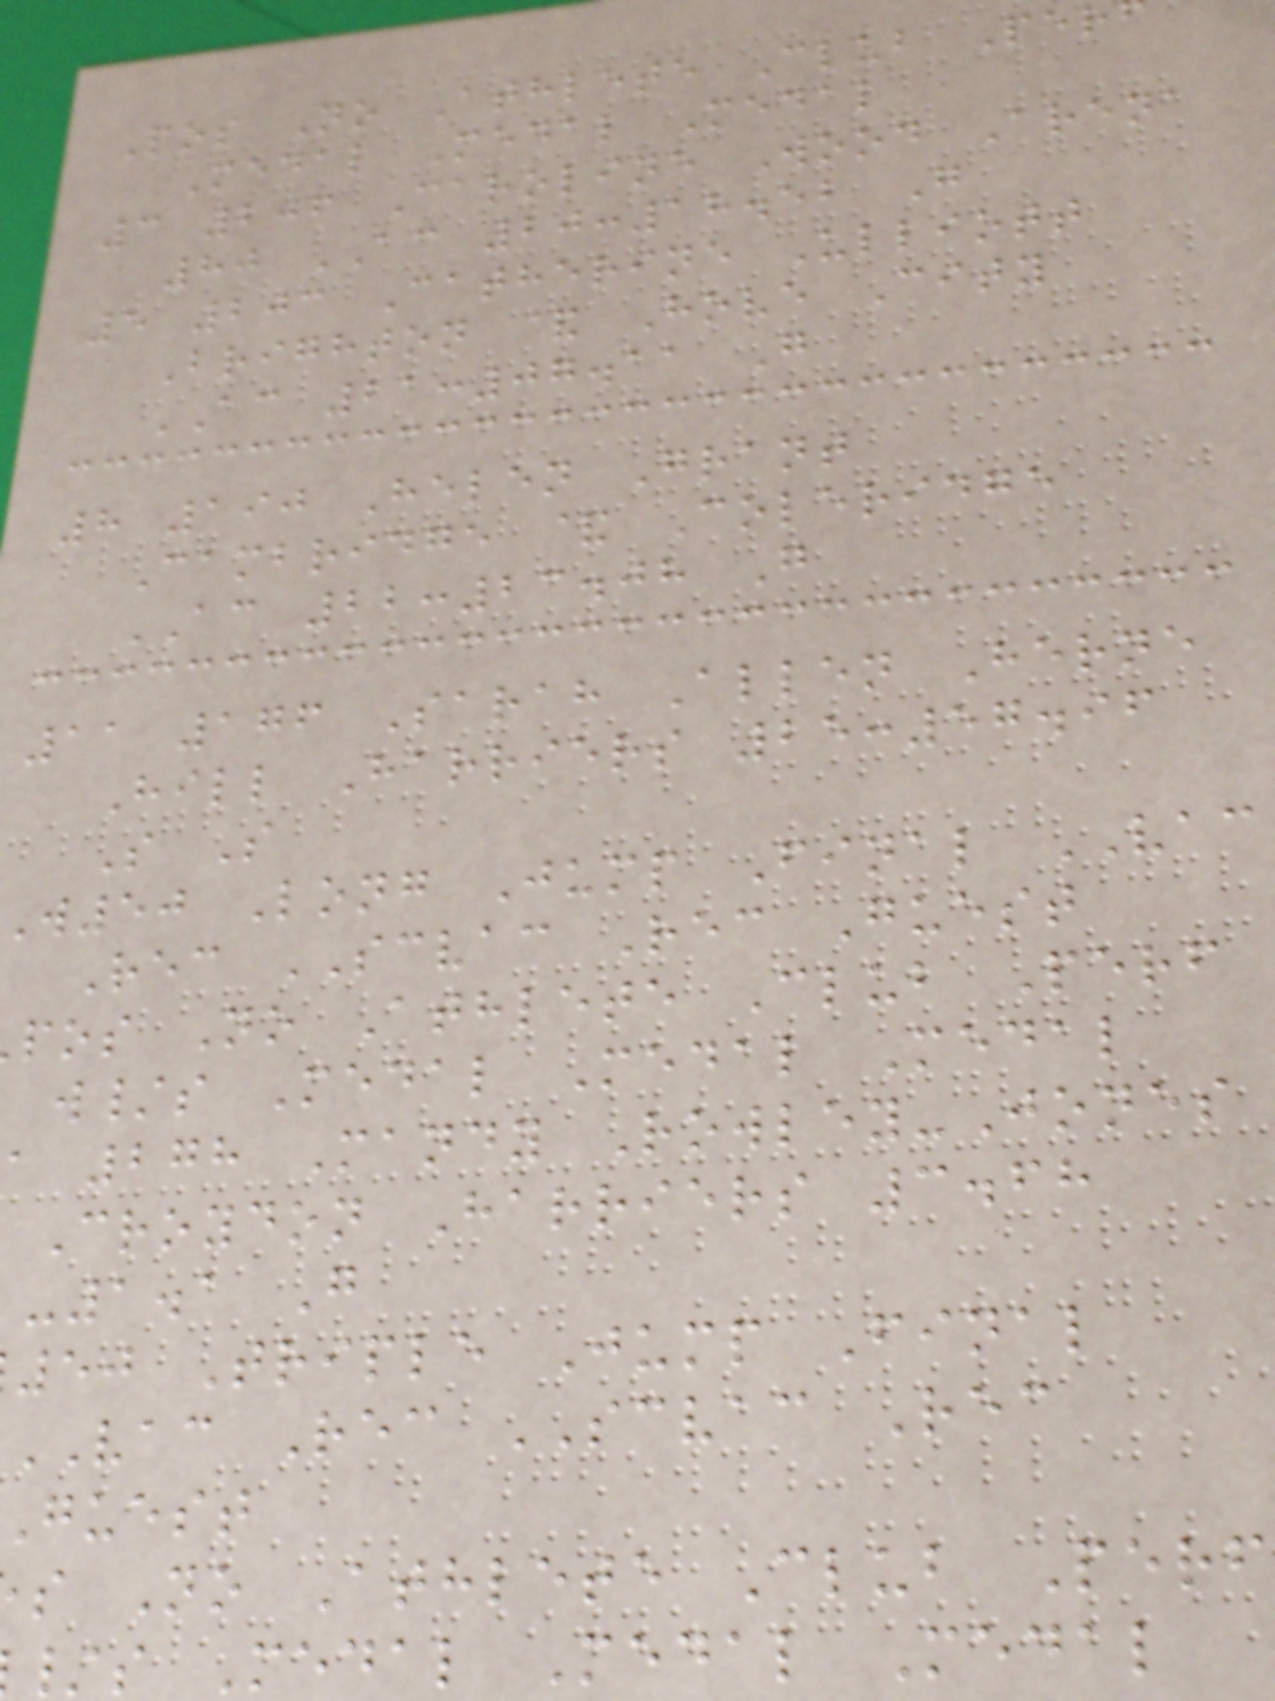Pos No Athlete Club Per
Medal Medal Medal
3 206 Caroline Wood Arena
80 AC 20:18.52 G
5 203 Catherine Ulliott
Brighton & Hove City
AC 21:07.11 G
8 190 Helen Grant
Cambridge & Coleridge
AC 22:23.08 G
11 176 Sarah Allen Herne
Hill Harriers 25:57.96
S S
w50 Long Jump Final VAC
Rec SCVAC Rec Guest
pos No Athlete Club Perf
w/s Medal Medal Medal
a 278 Mandy Rowley-Jones
Croydon Harriers 3.68
-1.1 G
50 Triple Jump Final
VAC Rec SCVAC Rec
guest
s No Athlete Club Perf
/s Medal Medal Medal
